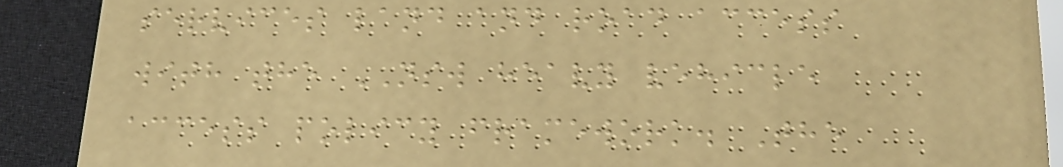services land and road access
with the NSW heavy vehicle
access policy framework. The
